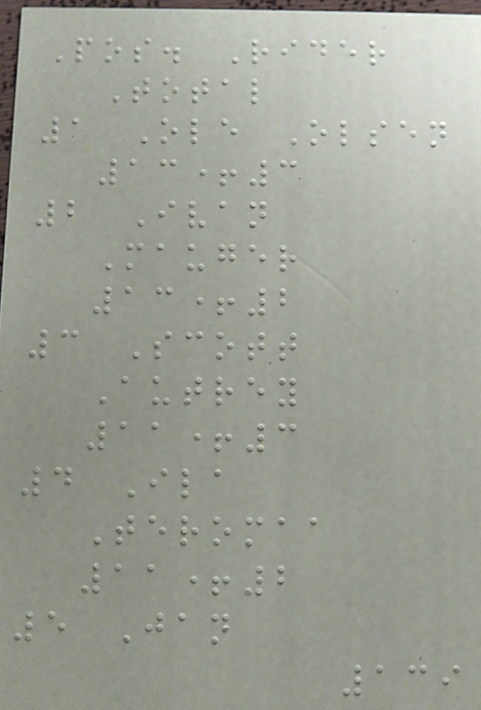Pos. Rider
Total
1 Ole Olsen
13+3
2 Ivan
Mauger
13+2
3 Scott
Autrey
11+3
4 Ila
Teromaa
11+2
5 Jan
139
